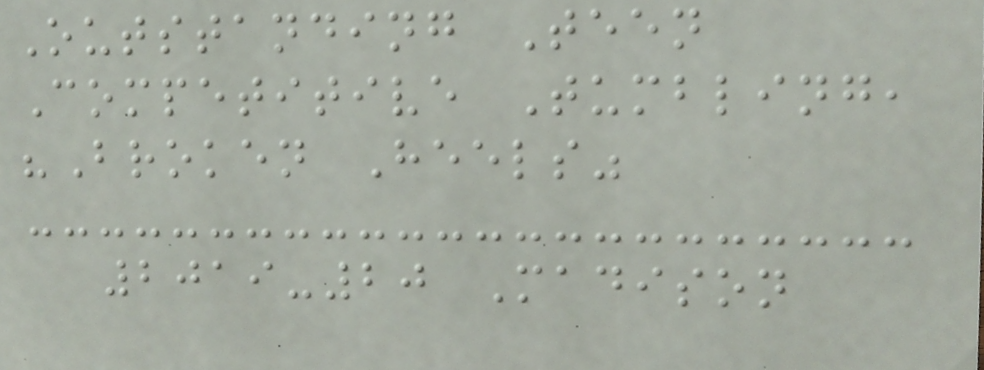Outstanding Teen
Competitive Tumbling,
"Broken Heels"
2019-20 Madison
